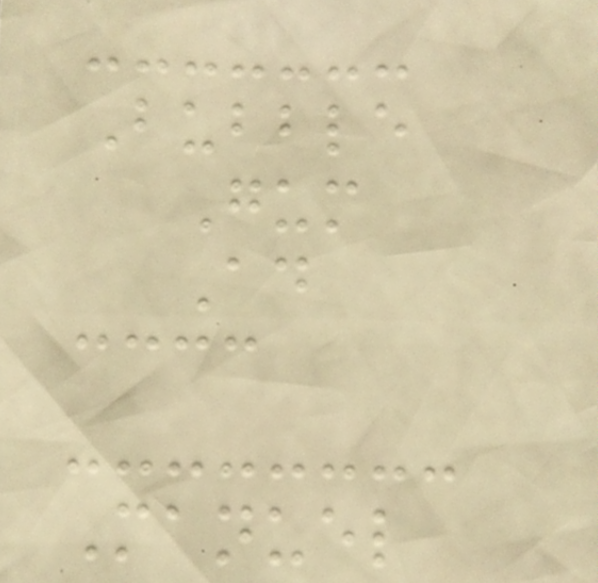Bubble
Gum
Ad
Manuel
